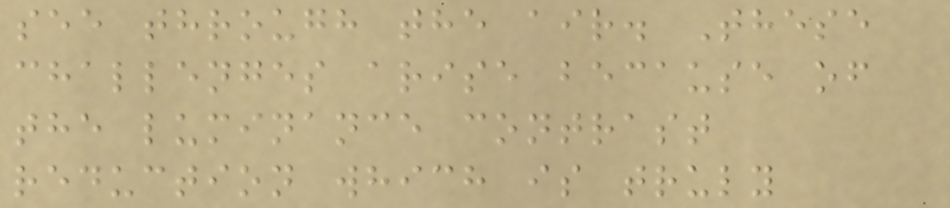see through the air. These
challenges arise because of
the luminance contrast
reduction which is truly
